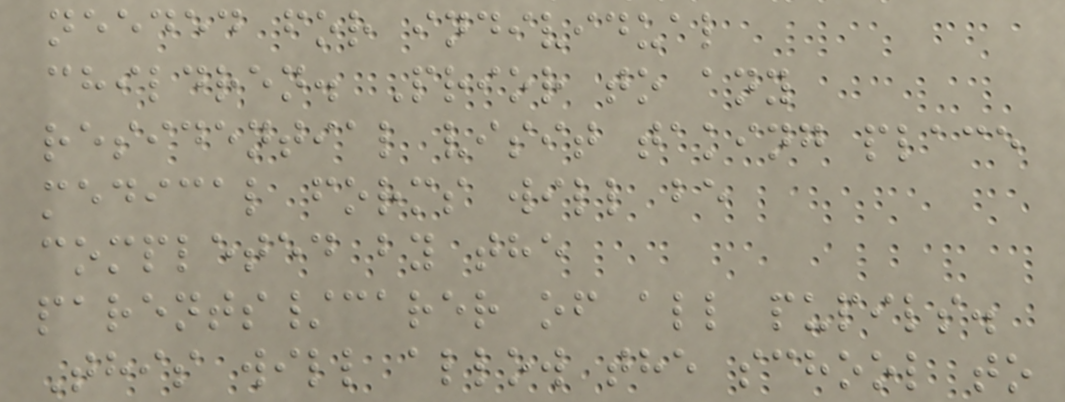needed for individual
children. Prior to any
residential visit taking place
medical forms will be
completed by the
parents/carer of all pupils.
This will allow the school to
